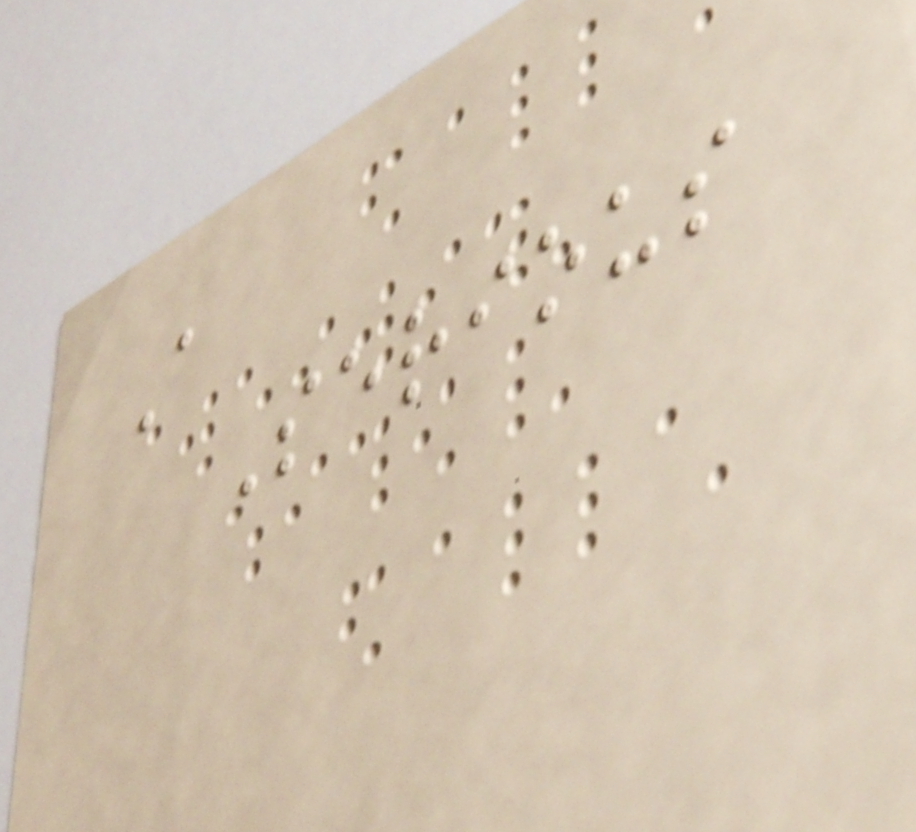A
Serious
